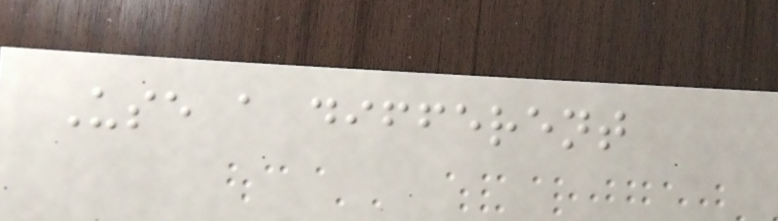Use a different
